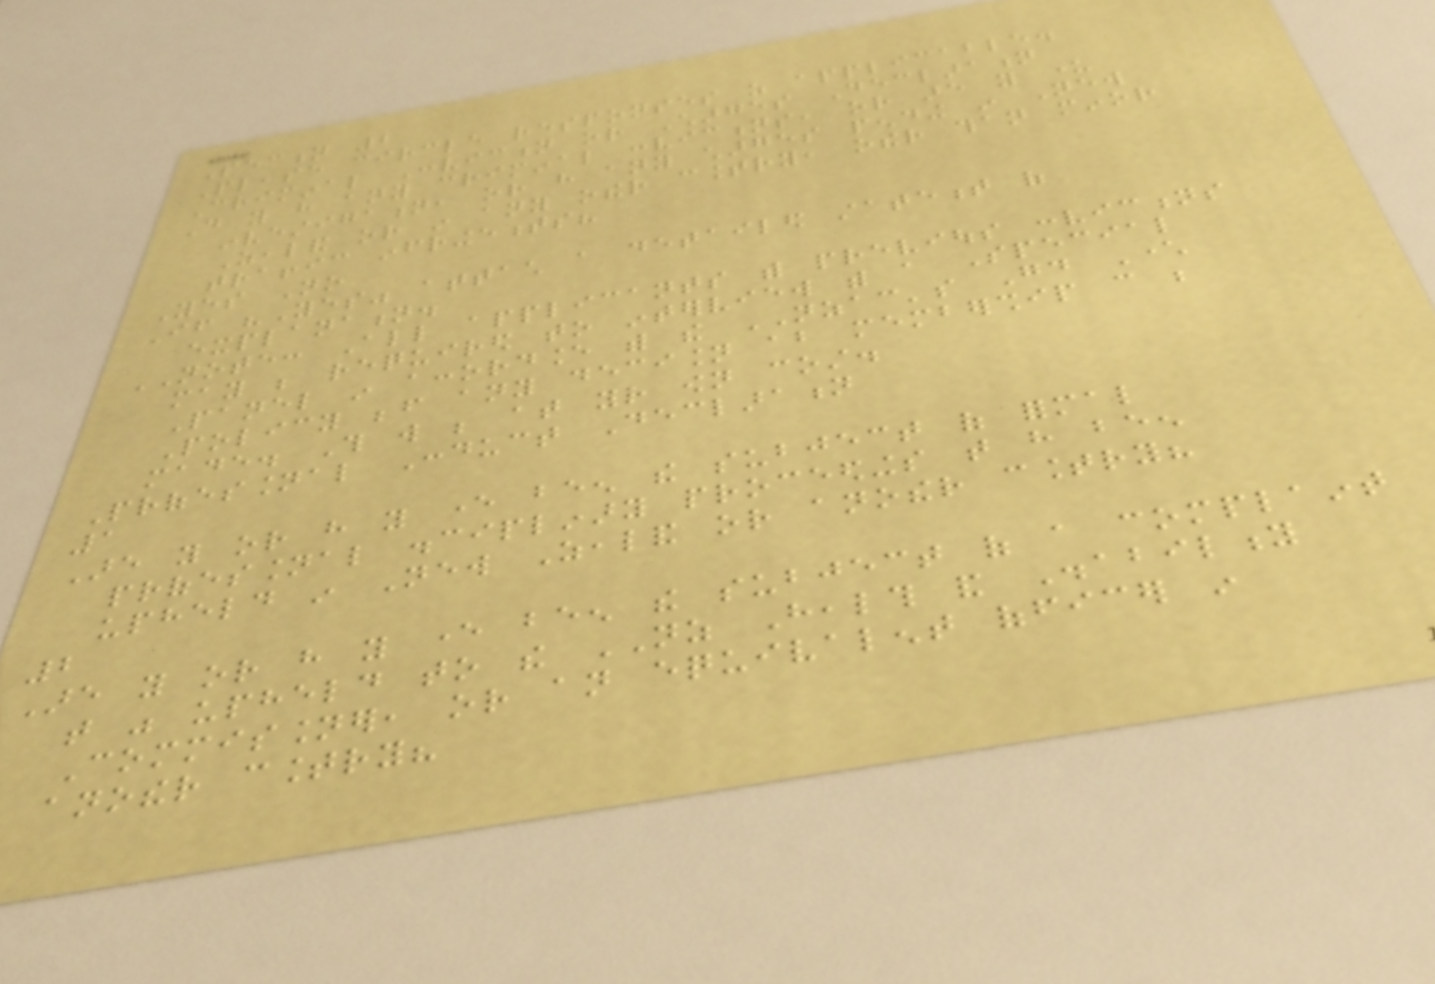Section 2
Please circle responses as applicable.
Criminal Conviction or Charges Declaration
Do you have any criminal convictions, or are you under
investigation, or have any charges pending in New
Zealand or in any other country, other than minor
traffic infringements?
Yes No
If "Yes" attach a detailed statement of
explanation.
NOTE: All applicants with previous convictions
may be required to interview with a Special
Panel in accordance with the NZAC's Good Character
Policy before any decision about membership can be
made. This will be at your own cost.
Professional Conduct Declaration
1
Are you or have you ever been the subject of formal
professional disciplinary proceedings that have been
upheld in New Zealand or another country?
2
Are you or have you ever been the subject of a complaint
that was upheld to the NZ Health and Disability
Commissioner, or an equivalent officer in
another country?
